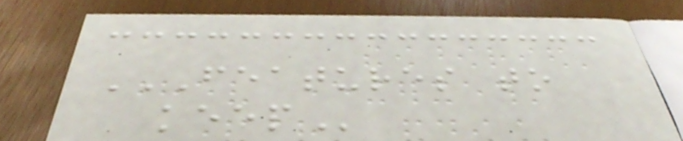FEATURES TO
KEEP
